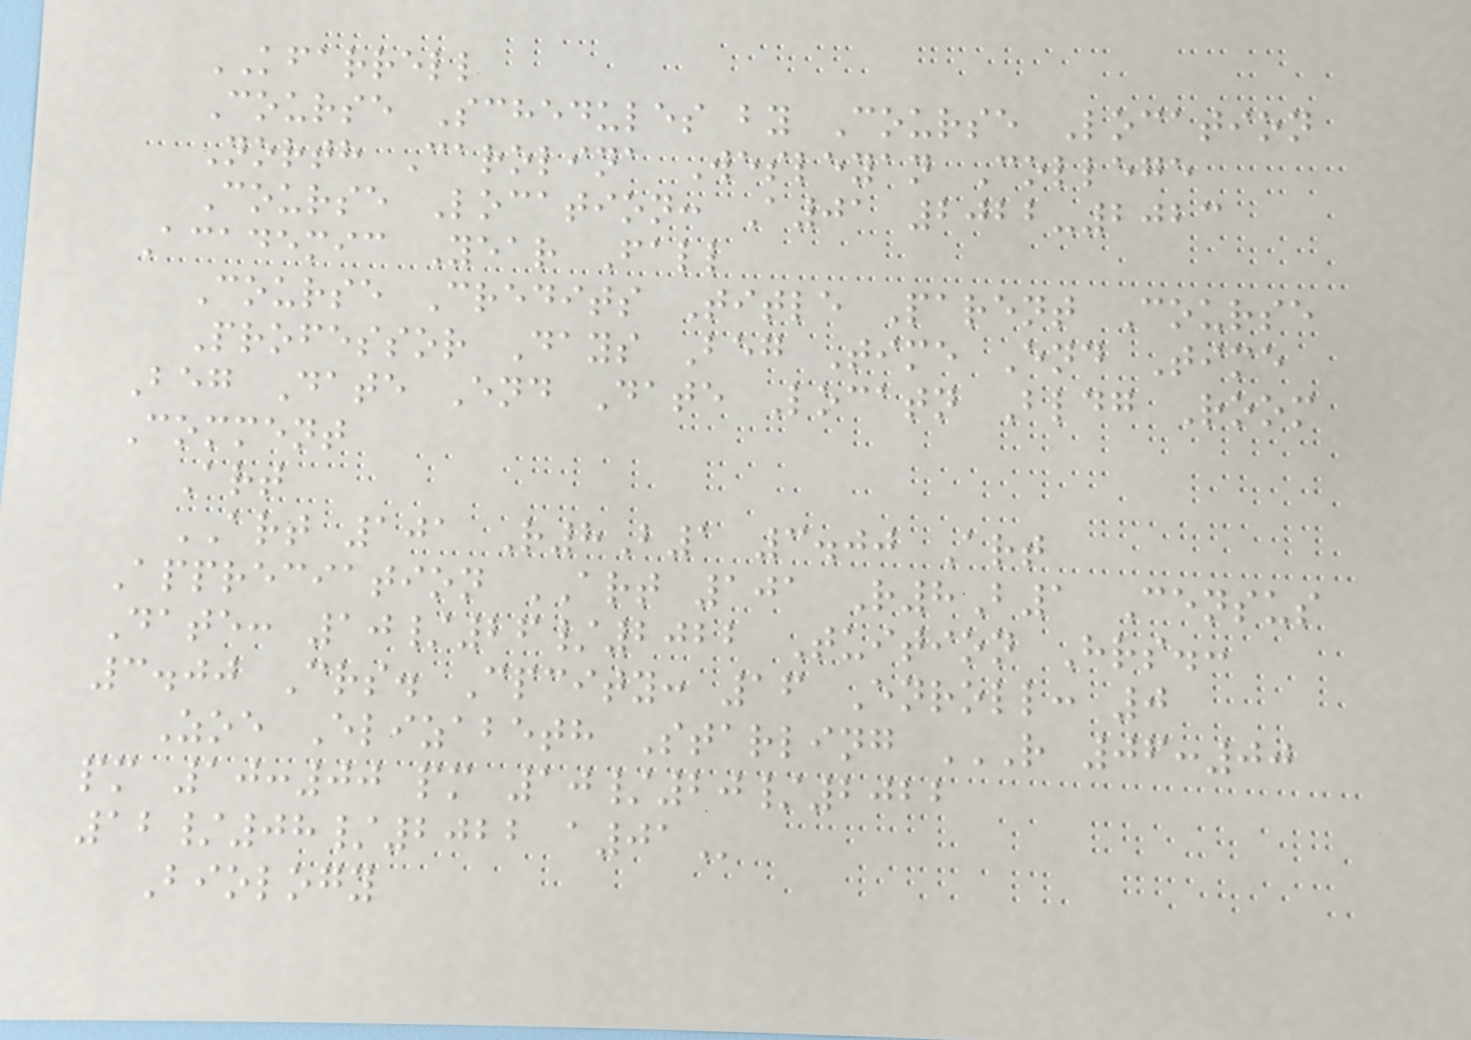KFARRELL
Course Schedules by Course Location
North Carolina Wesleyan College
Course Location: A01 2022-2023
Academic Year Fall
Course Credits Title Parent Course
Professor Days Beg Time End Time
Beg Date End Date Locatn Bldg Room
Comment
Art
ART 101 R8B1 3.00 Art
Appreciation ART 101 R8B1 Census
Date: 10/26/2022 Tuition Hrs.:
3.00 Crs. Cpcity: 16 Enroll: 0
Zoe Elizabeth Starling R 06:00
PM 10:00 PM 10/20/2022
12/08/2022 A01
Biology
